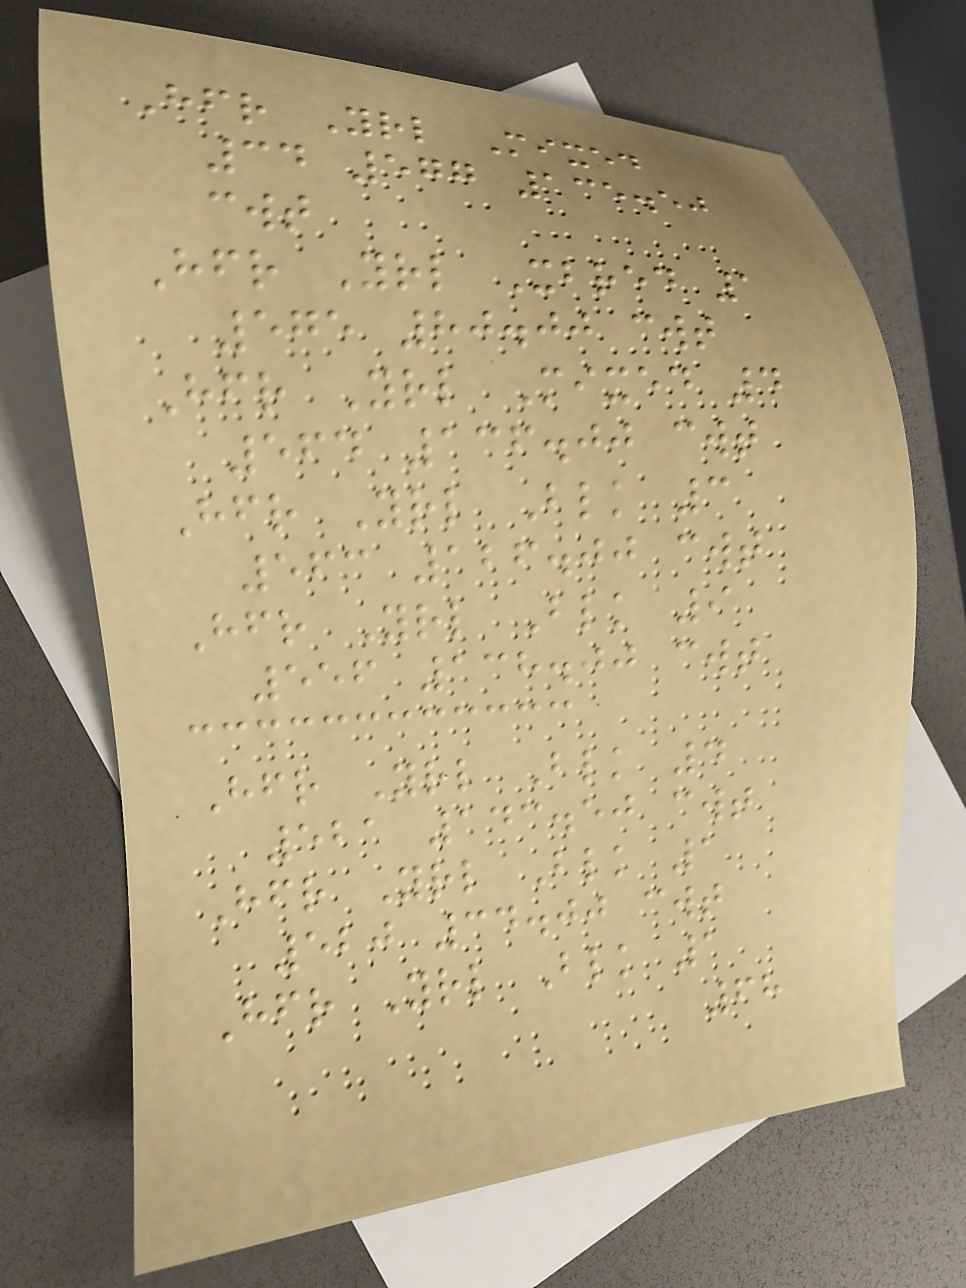Hfr Yrl Mixed
34 577 135.50
cwt
Hfr Yrl Xbred 1
575 80.00 cwt
Hfr Yrl Mixed 4
564 136.00 cwt
Hfr Yrl Blk 3
563 126.00 cwt
Hfr Yrl Blk 9
556 138.00 cwt
Hfr Yrl Blk 4
521 143.50 cwt
Hfr Yrl Blk 1
520 34.00 cwt
Hfr Yrl Blk 1
68
